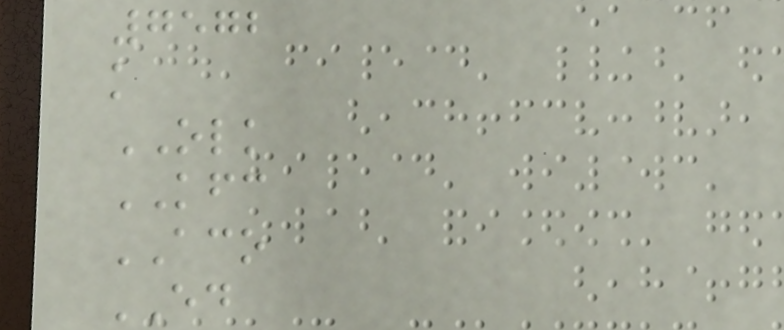7572
k
OLK
KFC
ACO
ED
